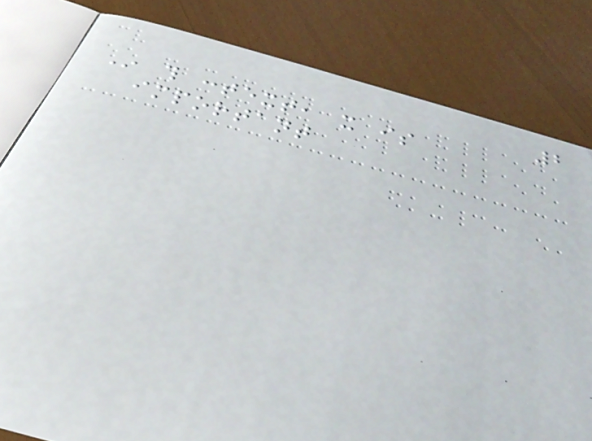2
In this context, it is
important
